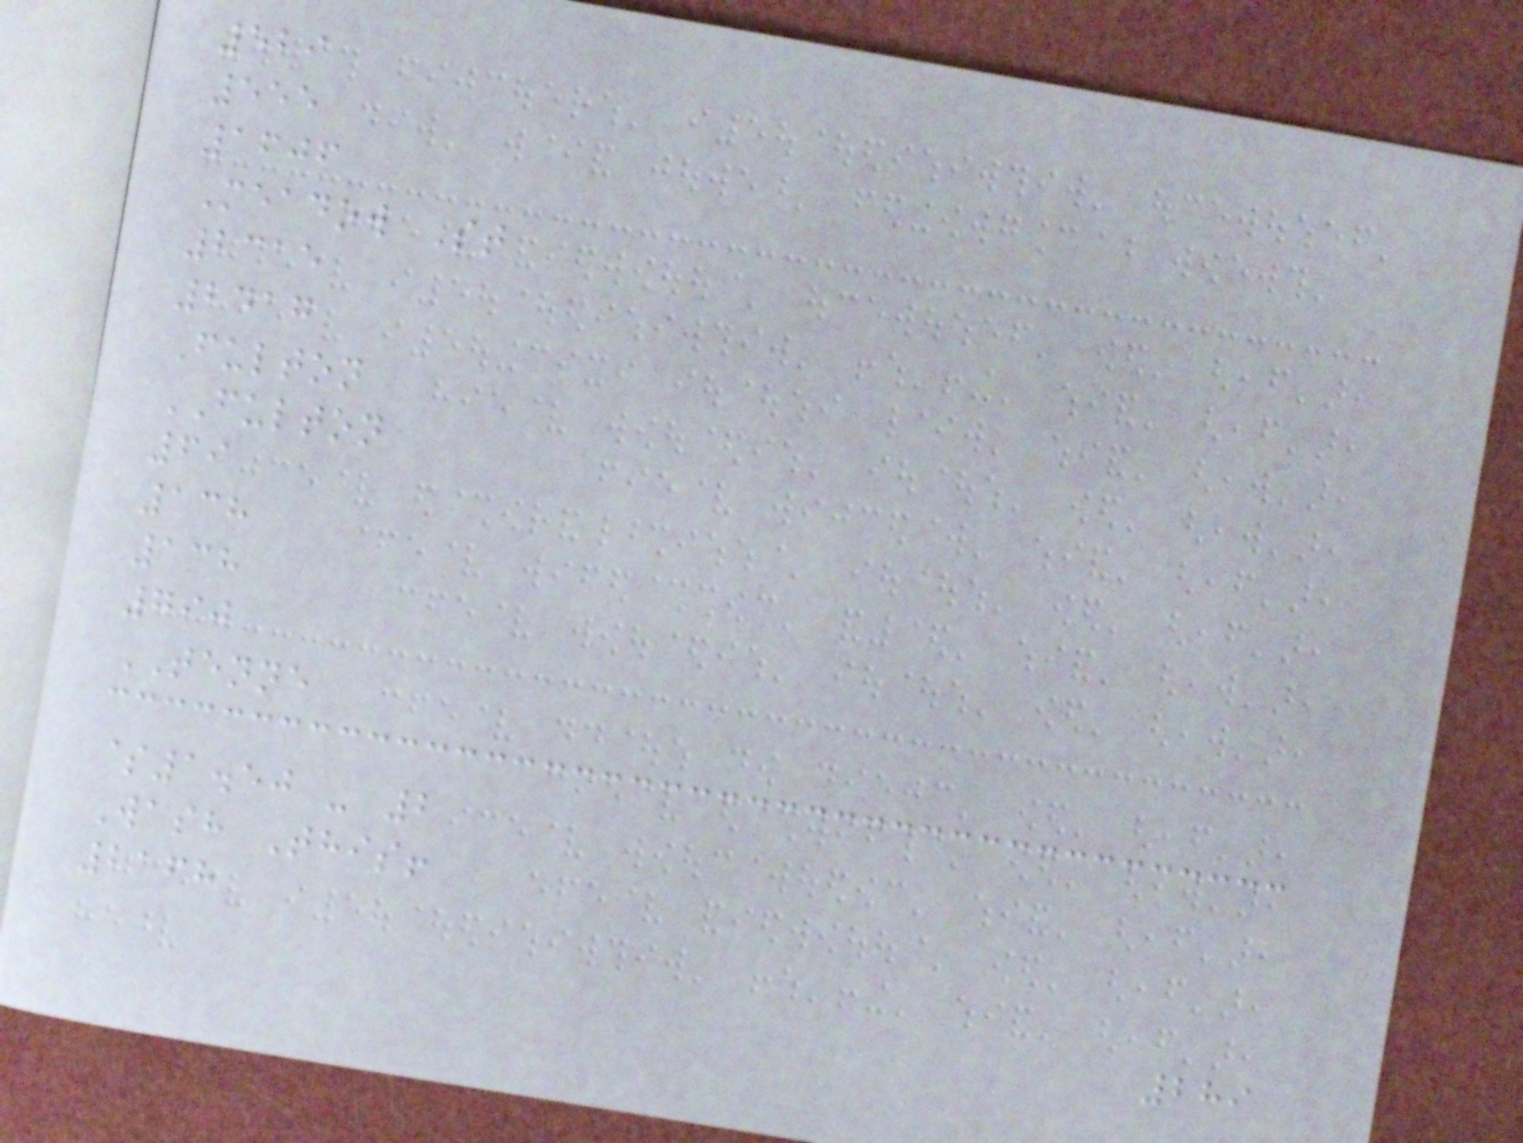529
555
1606
Meadow St
2315
2417
Fulton
FULTON
69
138
138
790
TENNE
$1.50 - 2
Wash This!
2168
289
